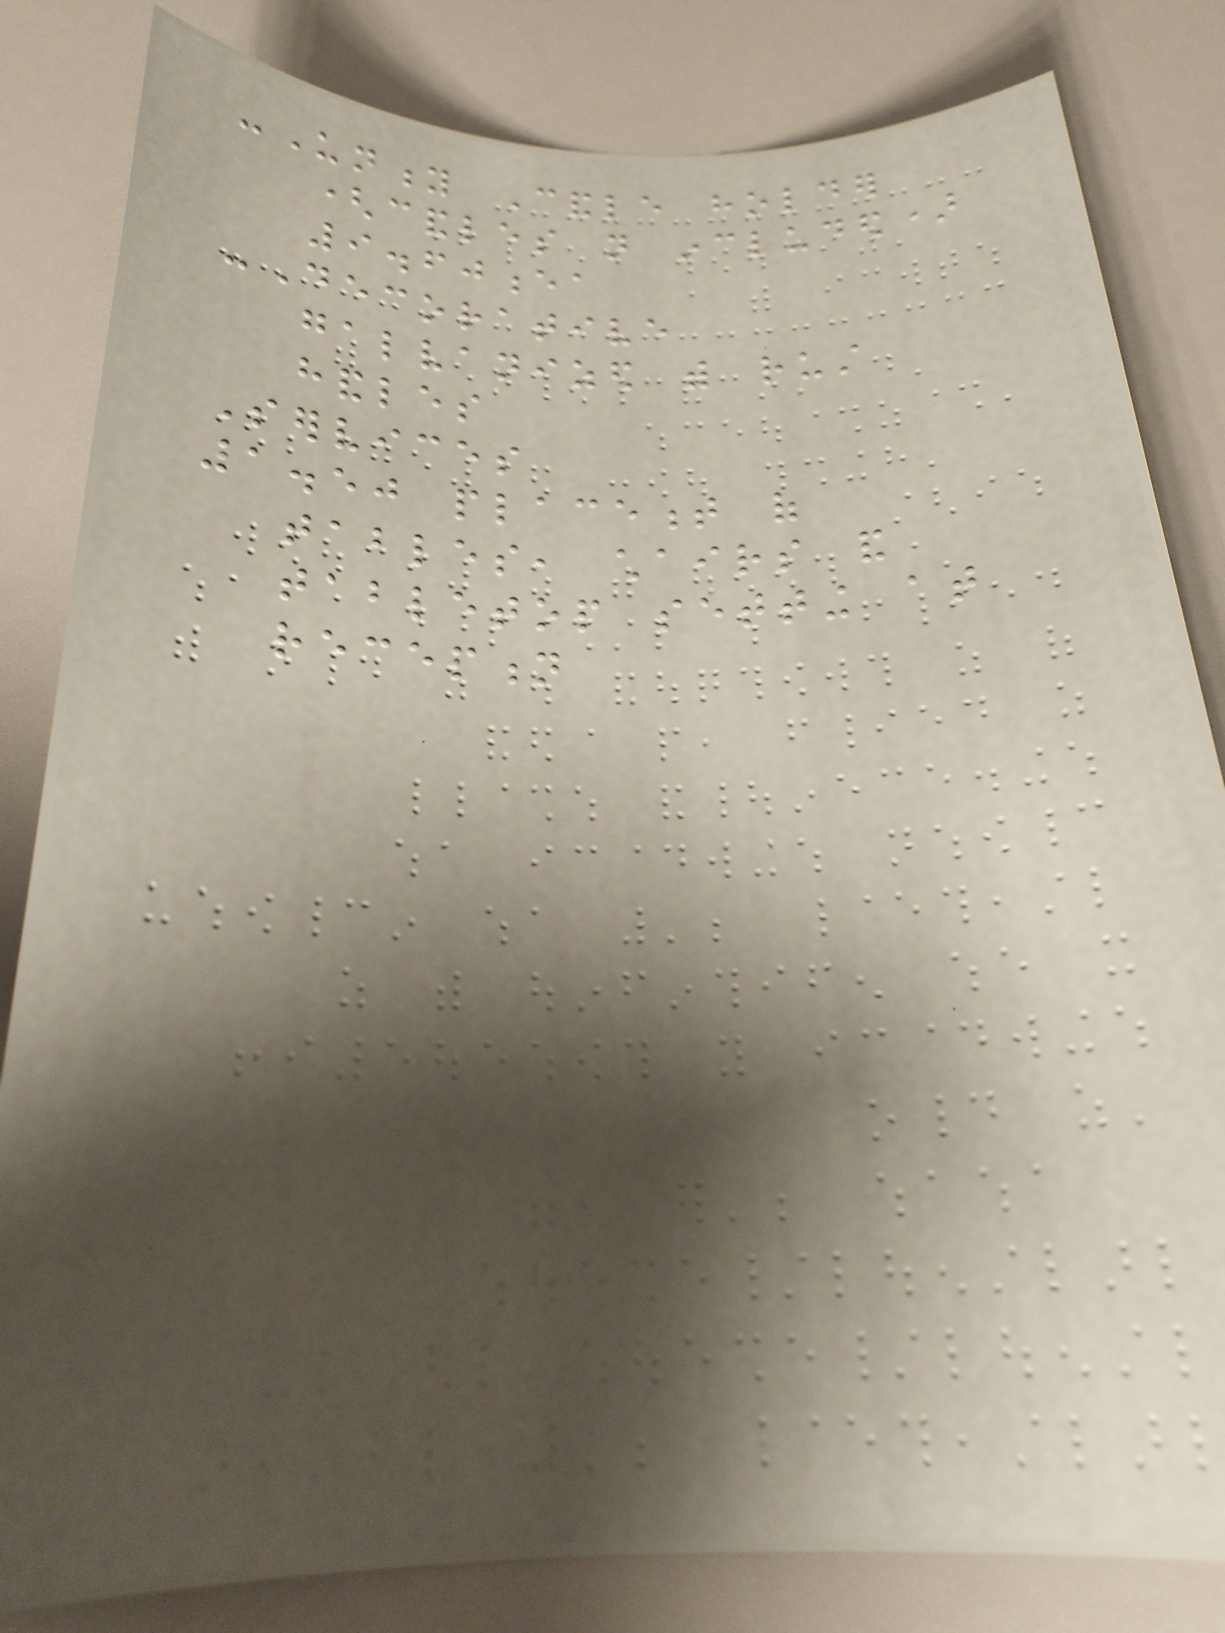-Unity Candle holder
(candles not included)
9.60ea
-Decorative
galvanized with rust
handles
Services
1.50 placement of
tables, chairs and
tabletop setting at
reception
